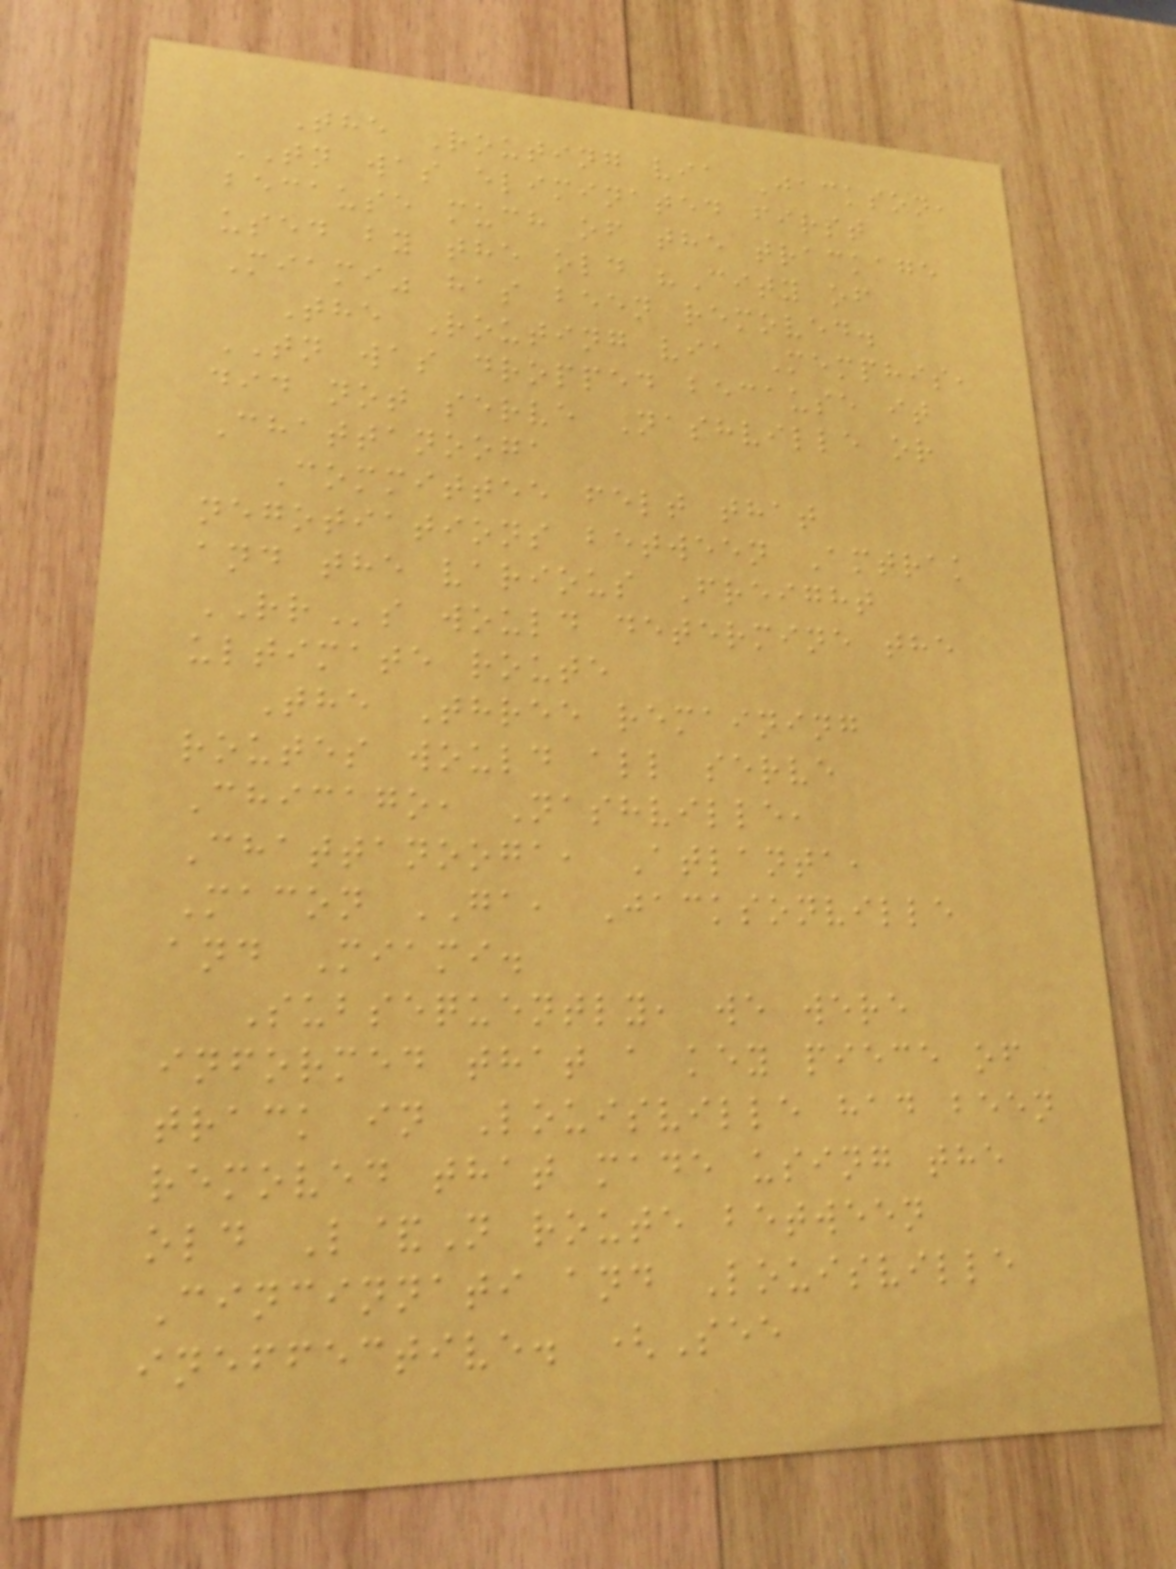The Routing via Jackson,
TN was eliminated first
because much of the trackage
used by the old "City of
Miami" has been removed.
The Routing via Memphis,
TN was dropped because it
did not serve Nashville or
Chattanooga
Committee felt that
negotiations between Amtrak
and the various Freight
RRs would determine the
ultimate route
The Three remaining
routes would all serve
Chicago, Nashville,
Chattanooga, Atlanta,
Macon GA, Jacksonville
and Miami.
Subsequently, we were
informed that a key piece of
track in Louisville had been
removed that made using the
old L&N route between
Cincinnati and Louisville
ineffective. (See
